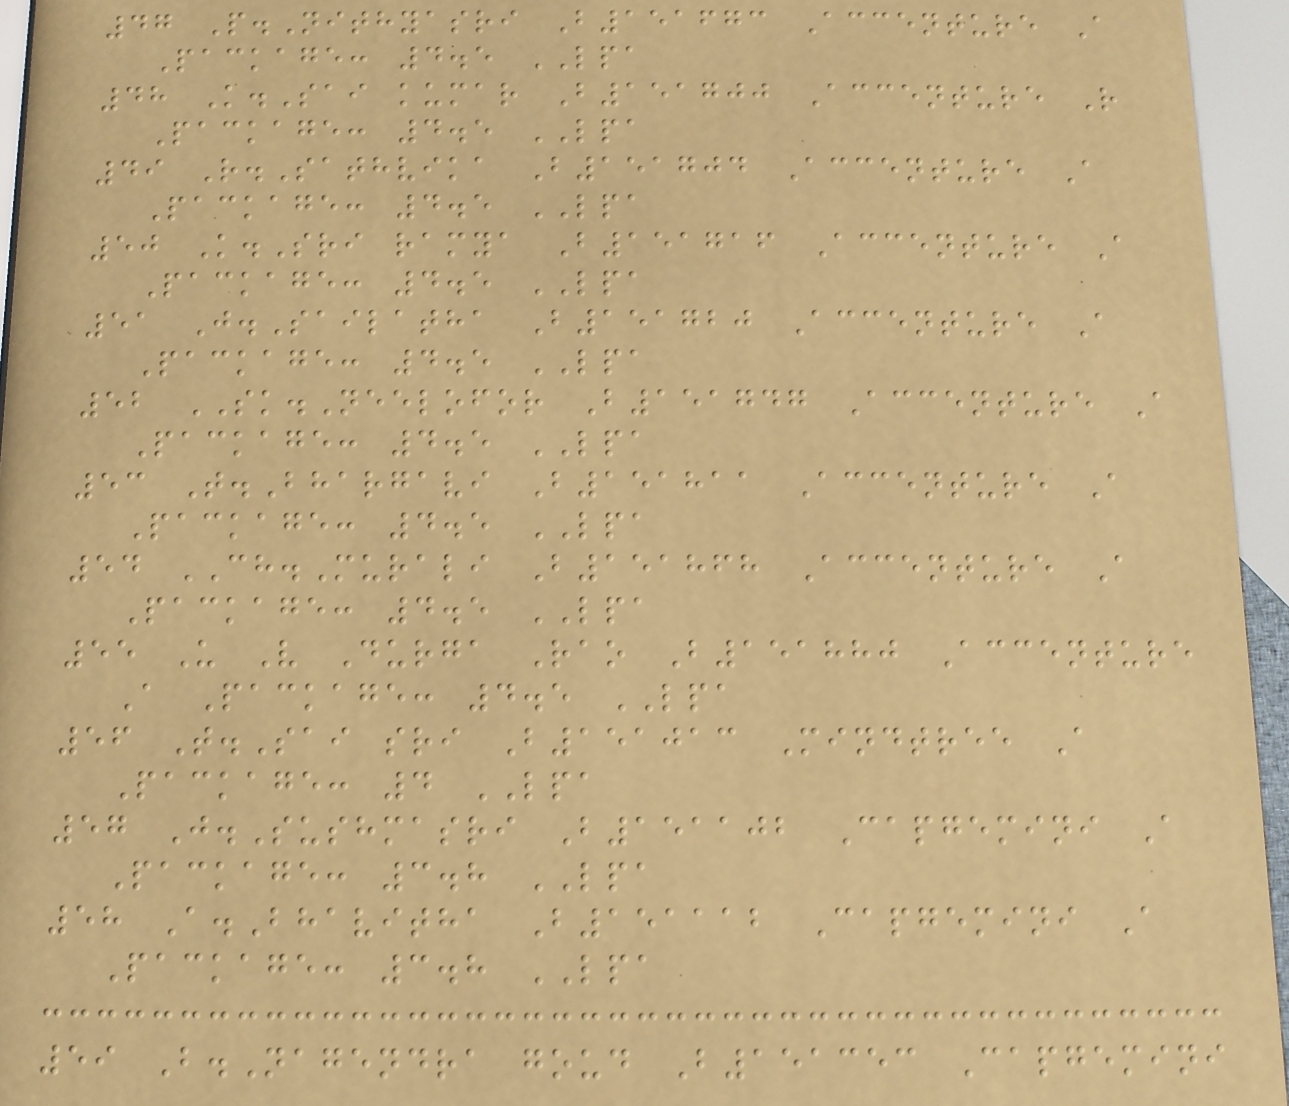47 P.Nithyasri B151673 Accenture A
Package: 4.5 LPA
48 K.Sai kumar B151700 Accenture R
Package: 4.5 LPA
49 R.Sathvika B151704 Accenture A
Package: 4.5 LPA
50 K.Sri ramya B151716 Accenture A
Package: 4.5 LPA
51 J.Sailatha B151720 Accenture A
Package: 4.5 LPA
52 SK.Neelofor B151747 Accenture A
Package: 4.5 LPA
53 T.Bhargavi B151811 Accenture A
Package: 4.5 LPA
54 CH.Murali B151868 Accenture A
Package: 4.5 LPA
55 U V Durga Rao B151880 Accenture
A Package: 4.5 LPA
56 T.Sai sri B151013 Mindtree A
Package: 4 LPA
57 J.Sushmasri B151102 Capgemini A
Package: 3.8 LPA
58 A.Bhavitha B151112 Capgemini A
Package: 3.8 LPA
59 B.Nagendra goud B151353 Capgemini
